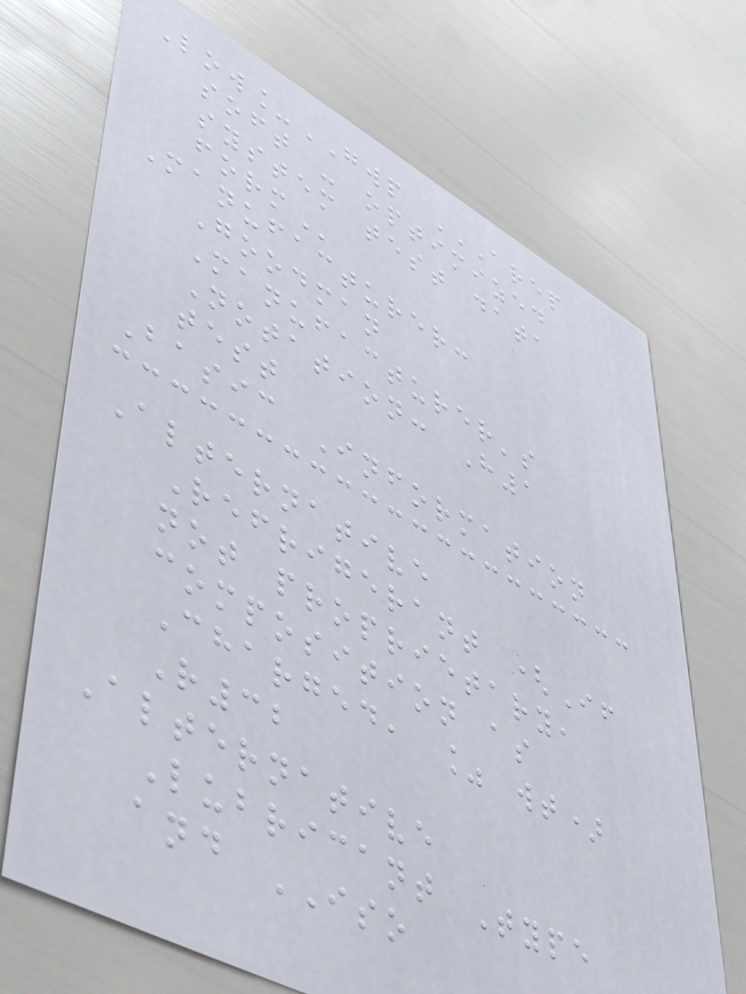Low_GWP AREP
SOFT - OPTIMIZED
SYSTEM TEST DATA
FORM
Manufacturer:
Goodman
Manufacturer's
Notation: H1
test
Basic Information
Alternative
Refrigerant (If
not proprietary,
composition as
Charged, % wt)
R32
Alternative
Lubricant Type
and ISO
